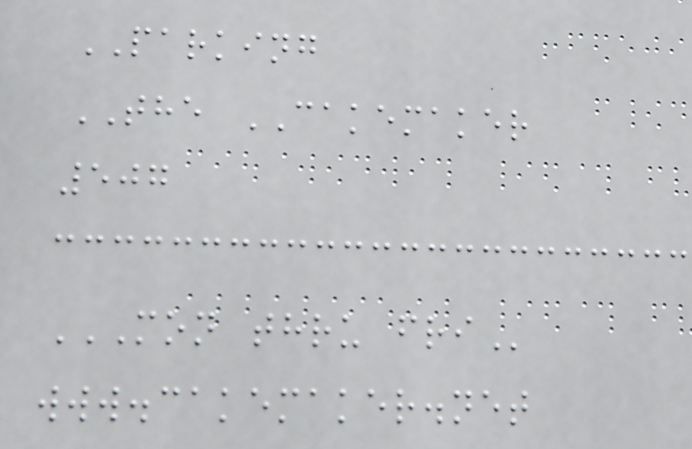PARKING
THE CAKEMAKER
507
MON THRU FRI
www.cakemaker.net
